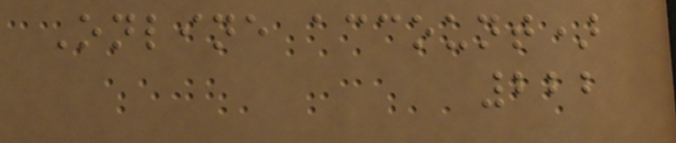Online account)
222
